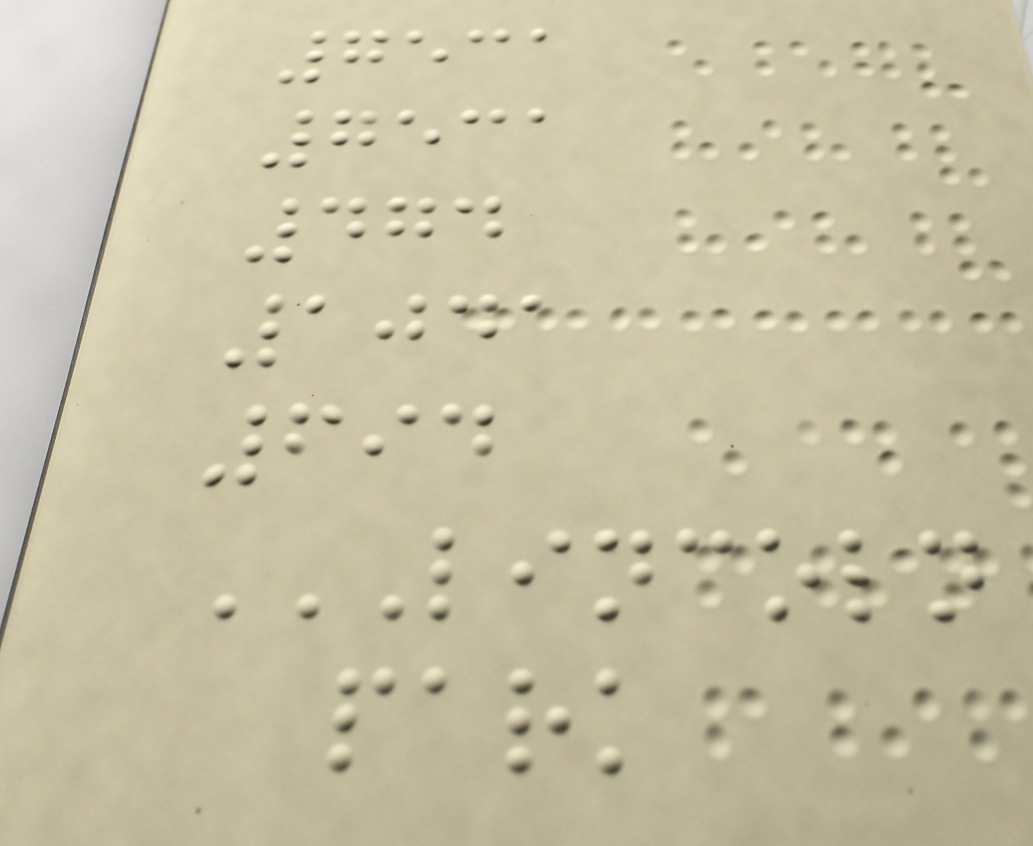7531
7531
474
1041
694
LINCOLN
PARK
